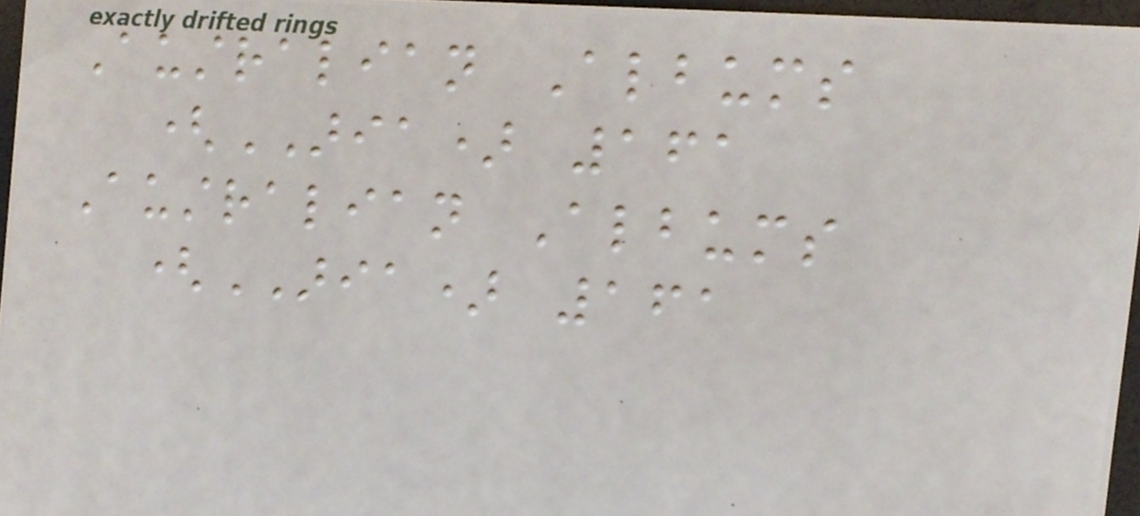Australian Albums
(ARIA) 161
Australian Albums
(ARIA) 161
